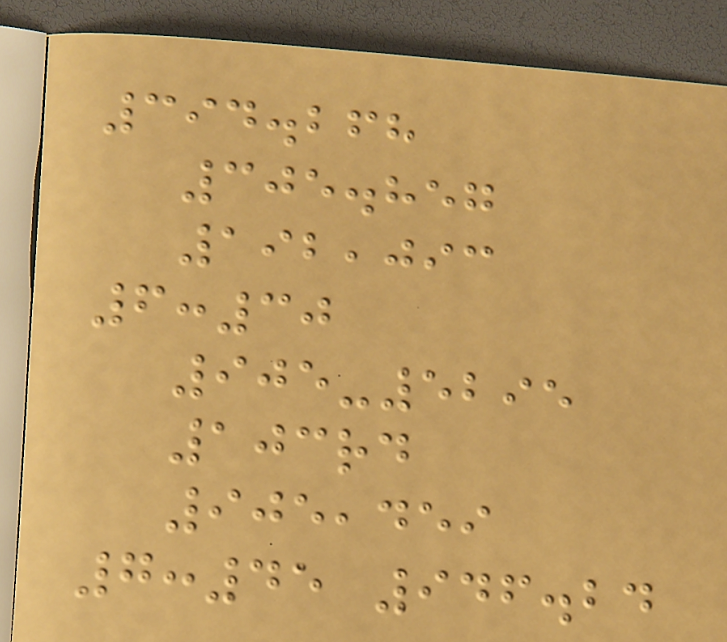394.268
305.857
192,093
6:30
905-5295
103rd
905,459
7:45 946.24
